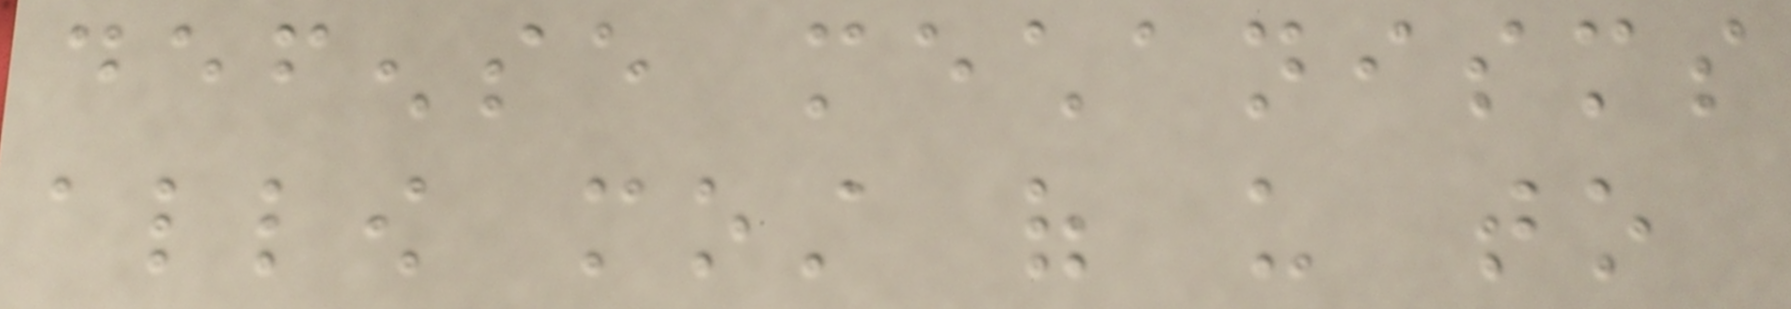defense mechanisms
allow most of us to
